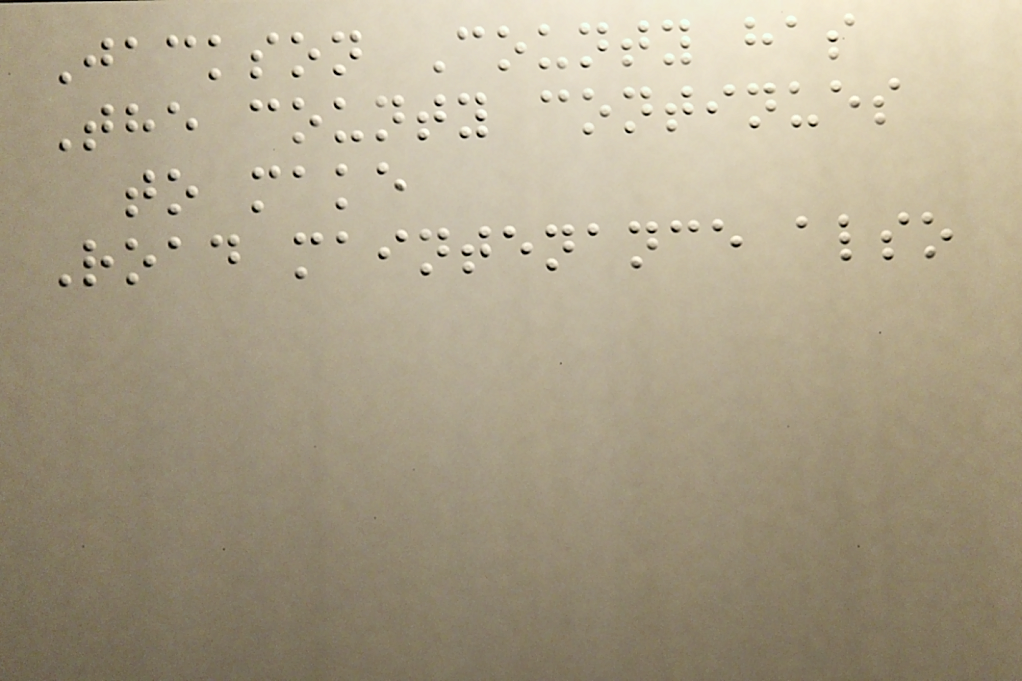Jackson County has
The county continues
to make
Road maintenance also
